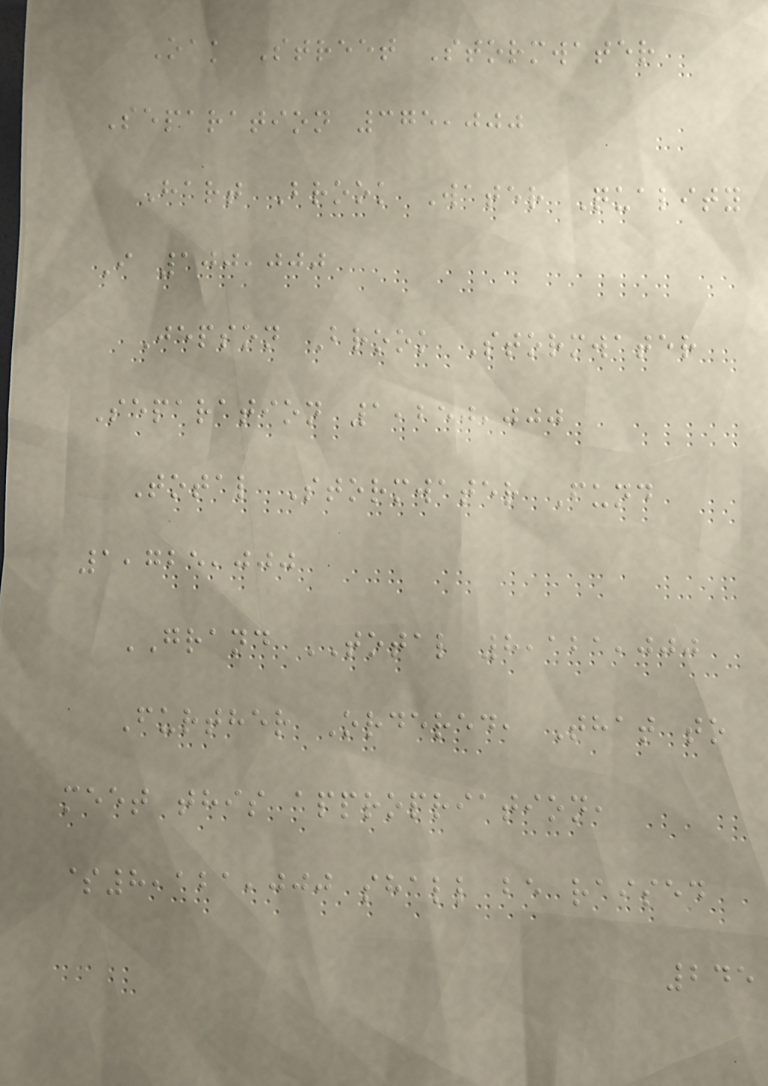Oak Street Stormwater
Separation 375,000
Hart Brook Water Quality
I 100,000
Jepson Brook Stormwater
Separation 1,250,000
Total Stormwater Fund
1,725,000
GRAND TOTAL 8,121,000
Further Ordered, That to
meet this appropriation,
$8,121,000 shall be raised
245
